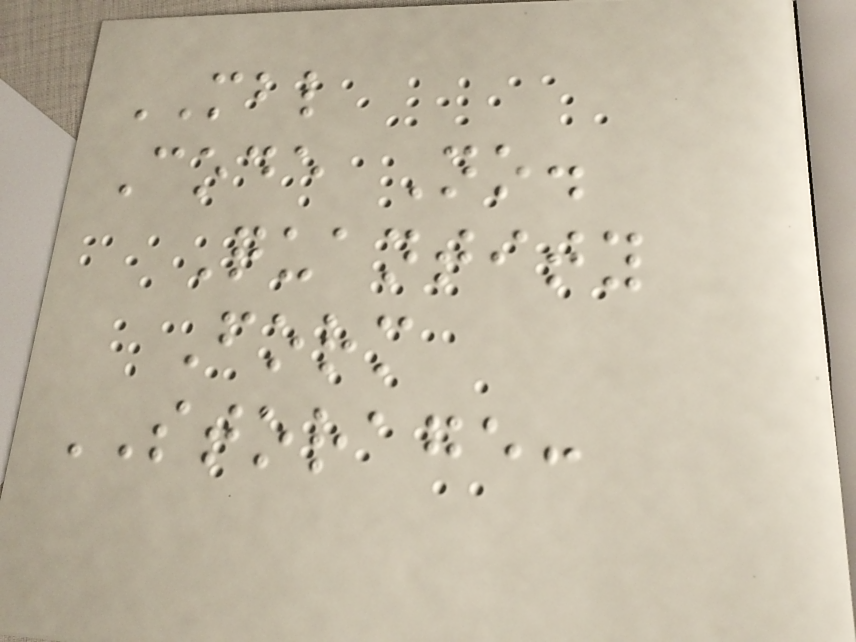MBL
Code No.
Quantity
Form
STORAGE:
